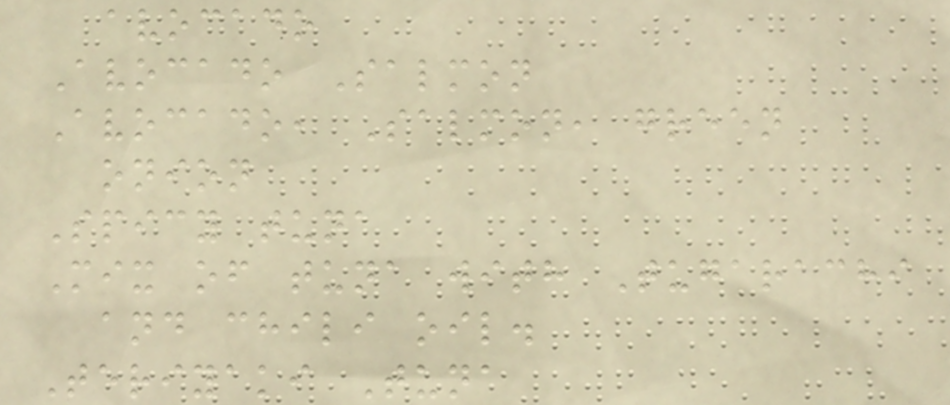avocado
Avocado Salmon
Avocado, Salmon, green
onion
Spicy tuna
Mix of tuna with Tugarachi
and chili oil.
Teriyaki Tuna
